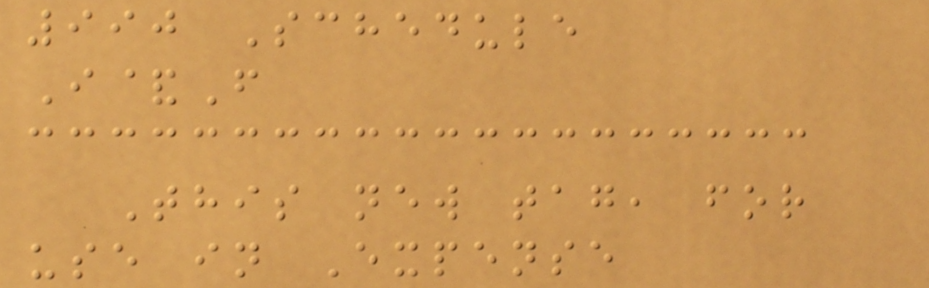990 Schedule
I&F
This new tag, for
use in Expense
